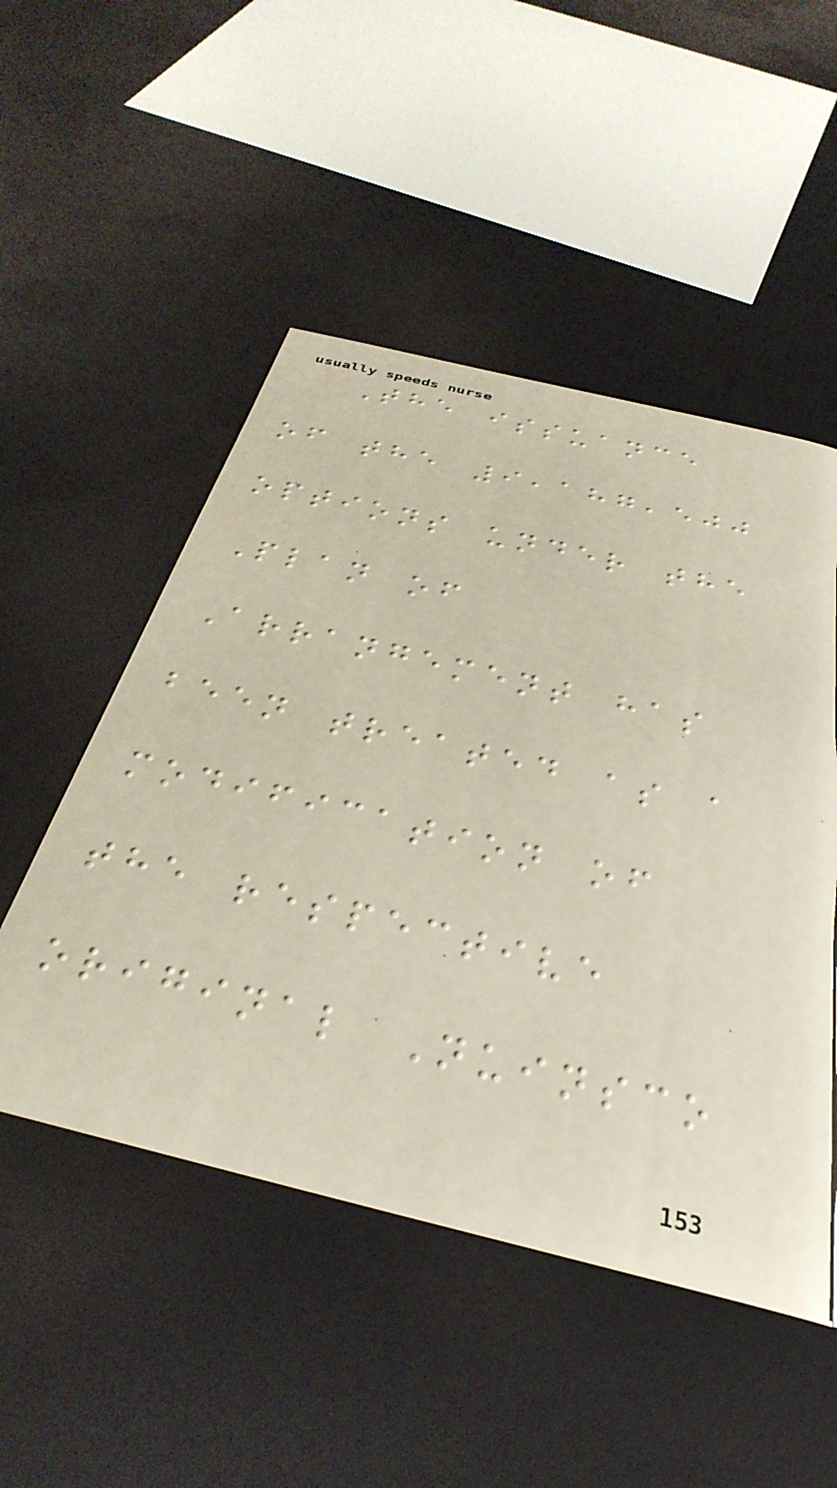The issuance
of the 9,187,500
options under the
Plan of
Arrangement has
been treated as a
modification of
the respective
original Nuinsco
